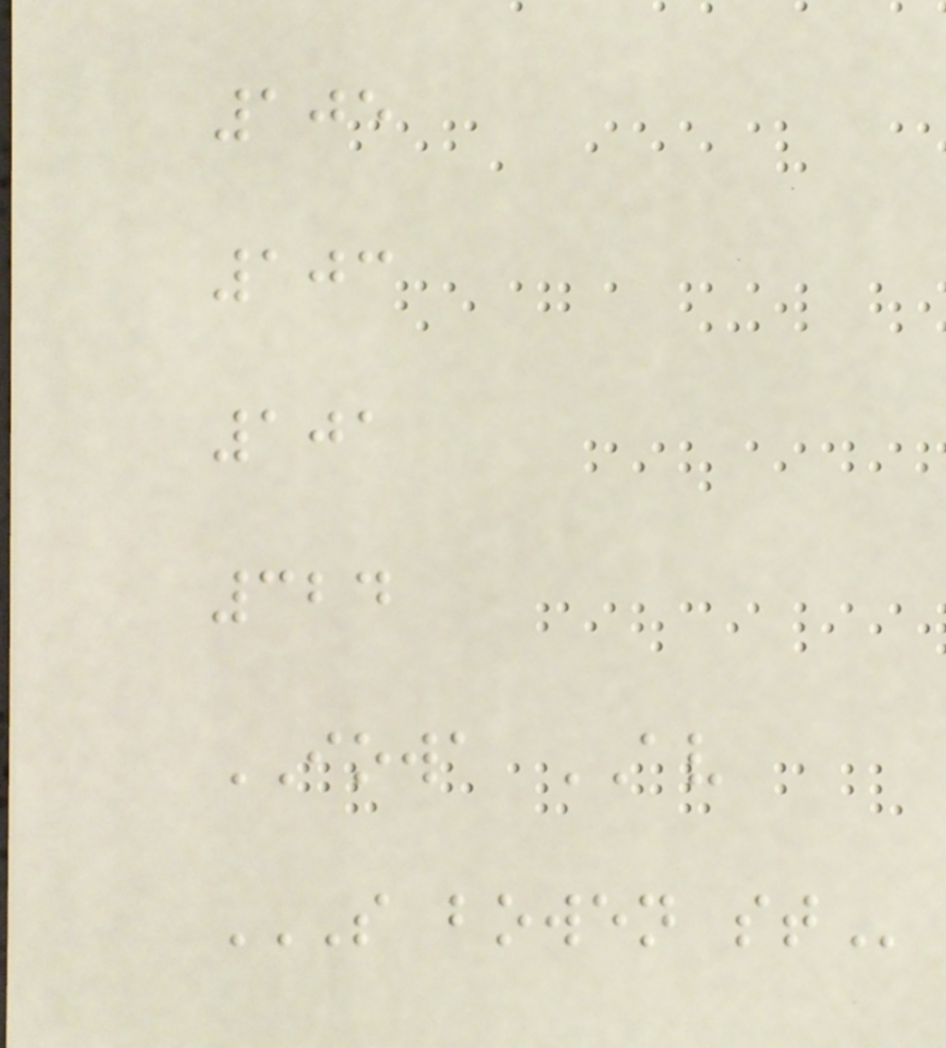105
103
101
324
IOWA AV
S BOWEN ST
